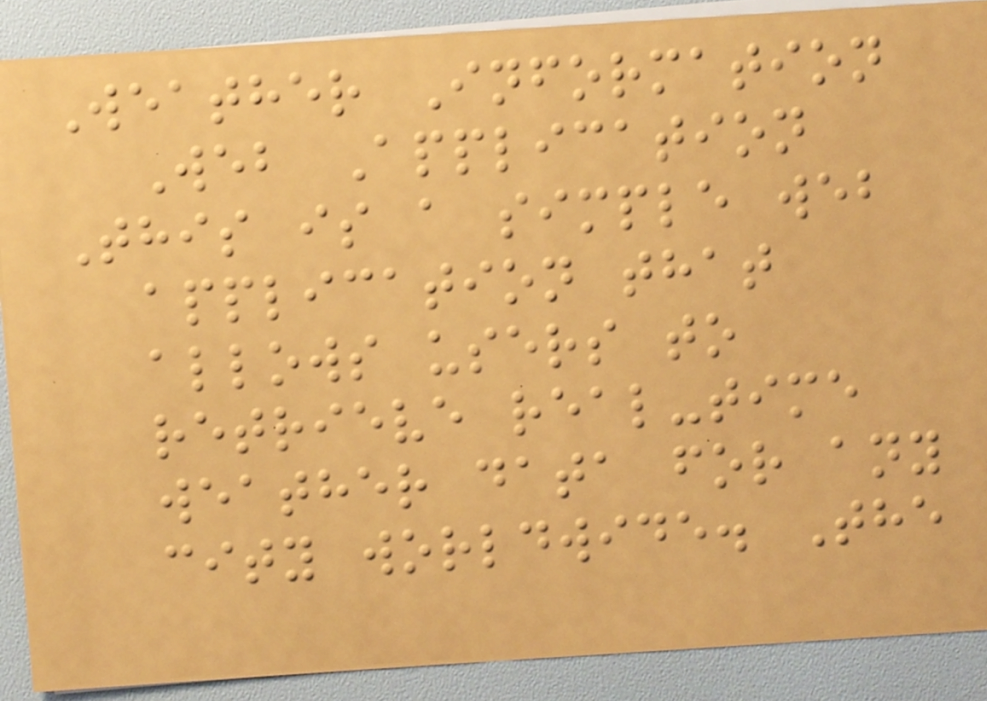Weather Information
Web Application
This is a simple web
application that
allows users to
retrieve real-time
weather data for any
city worldwide. The
